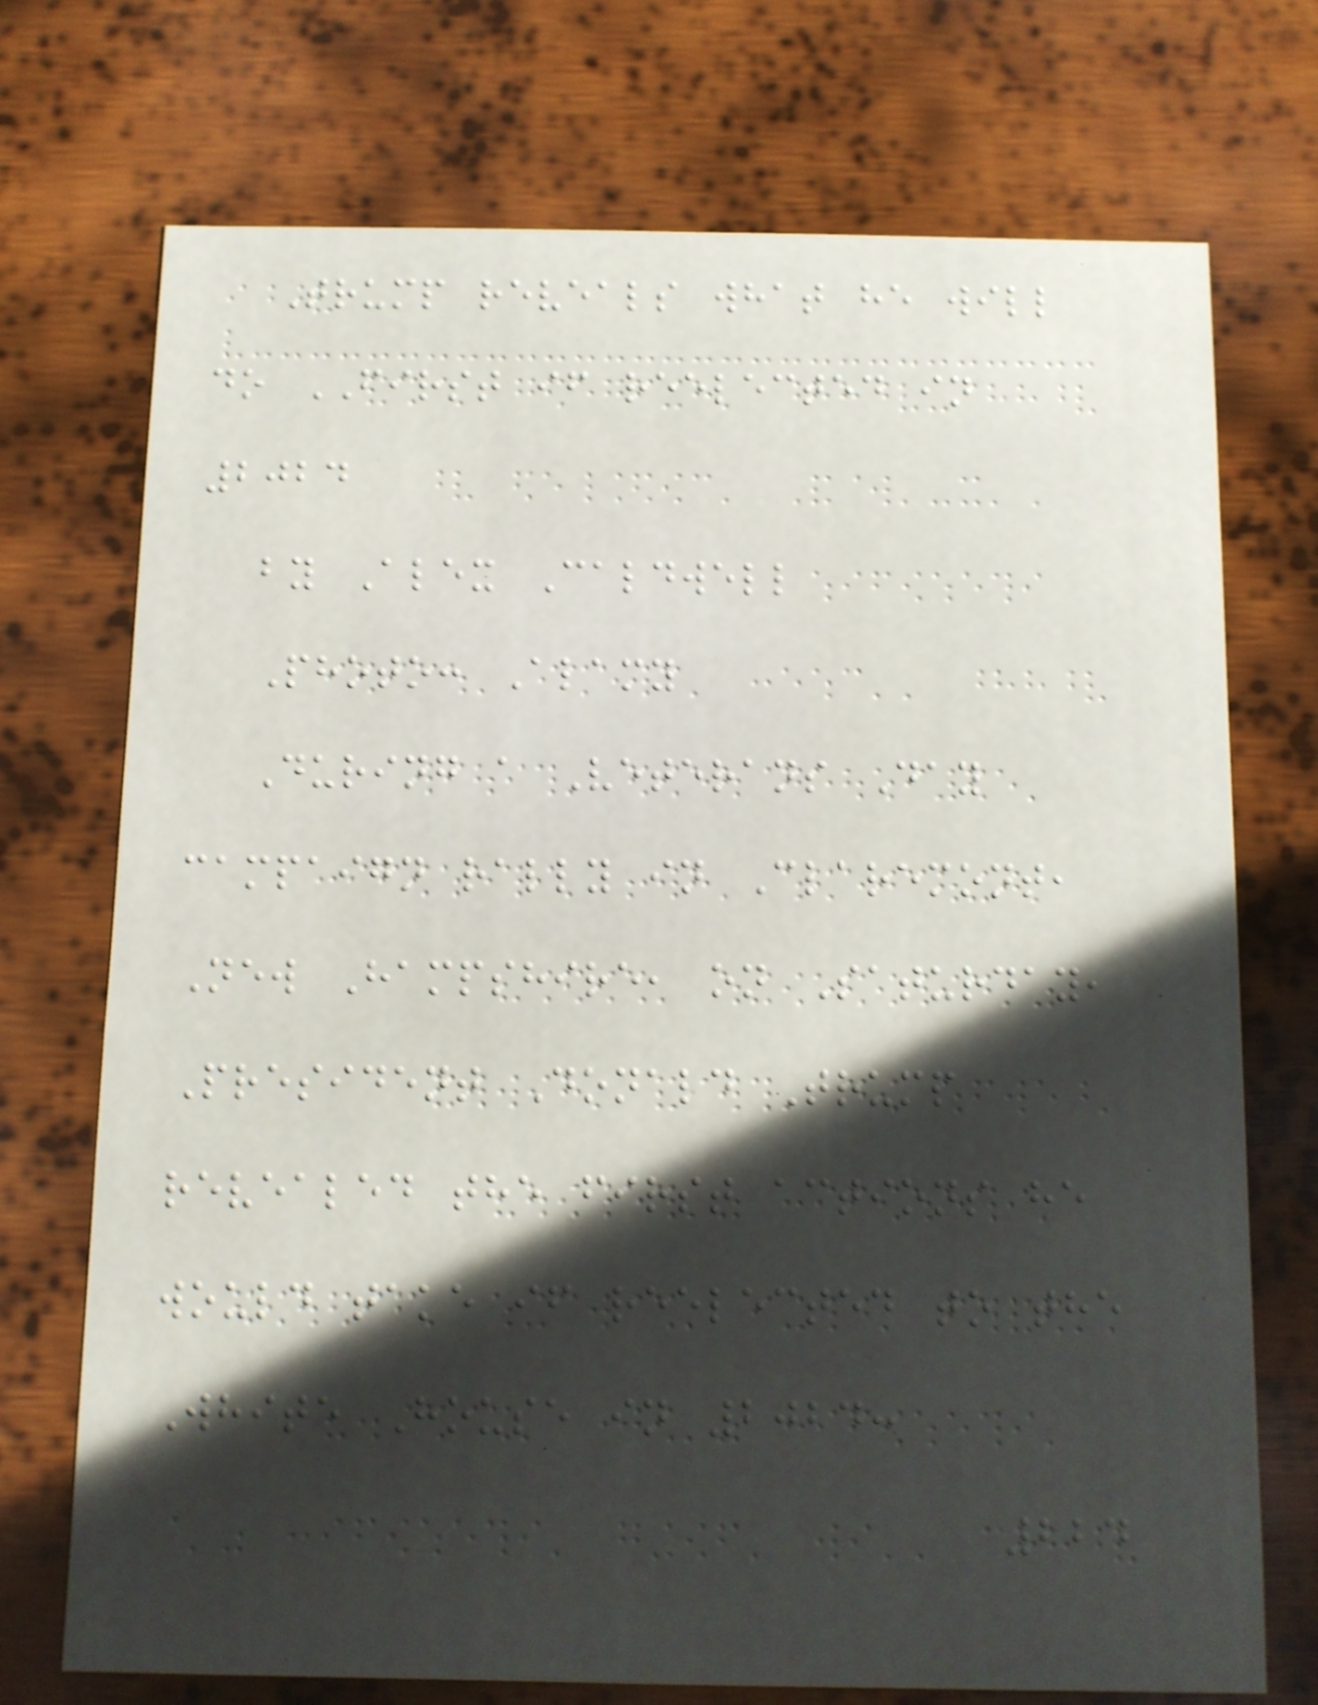Trump reveals what he will
do FIRST if reelected in
2024
by Alex Caldwell
Photo: Alamy
During a Veterans Day
campaign rally in Claremont,
New Hampshire, on Saturday,
President Donald Trump
revealed the first actions he
would take if reelected to the
White House in 2024:
224
